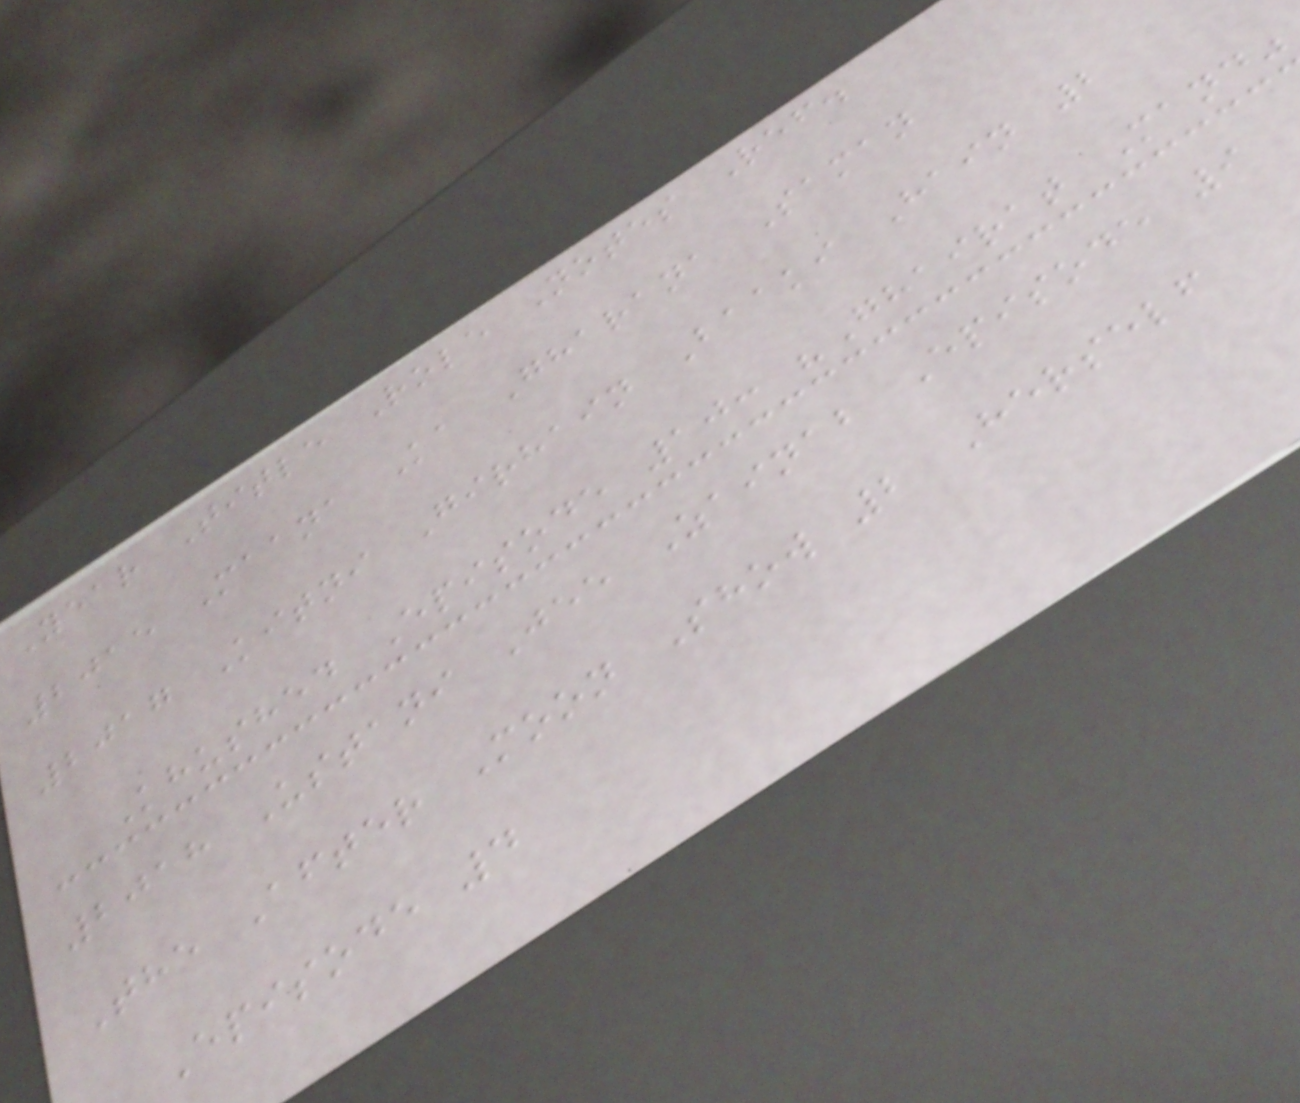Year Title Role Notes Ref.
2015 Maana Ka Gharana Saman
2017 Kitni Girhain Baaki Hain 2
Khushed Episode 10: "Ghairat Mand"
2018 Ustani Jee Zainab Episode 9
The After Moon Show 2 Herself
Episode 4
